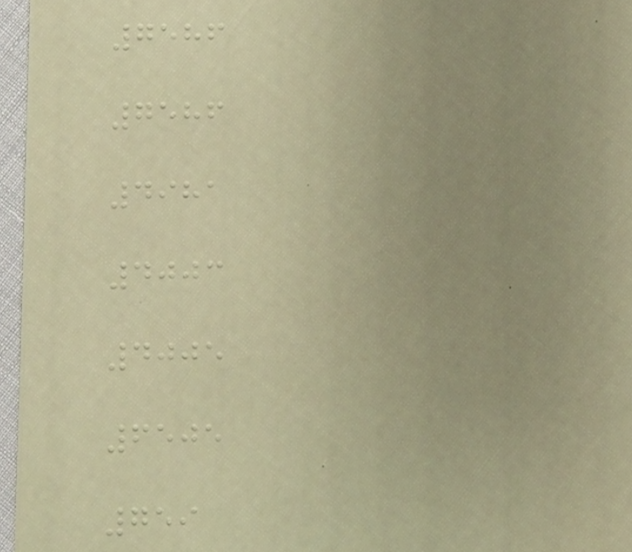7586
7586
4981
4003
4005
6505
759
